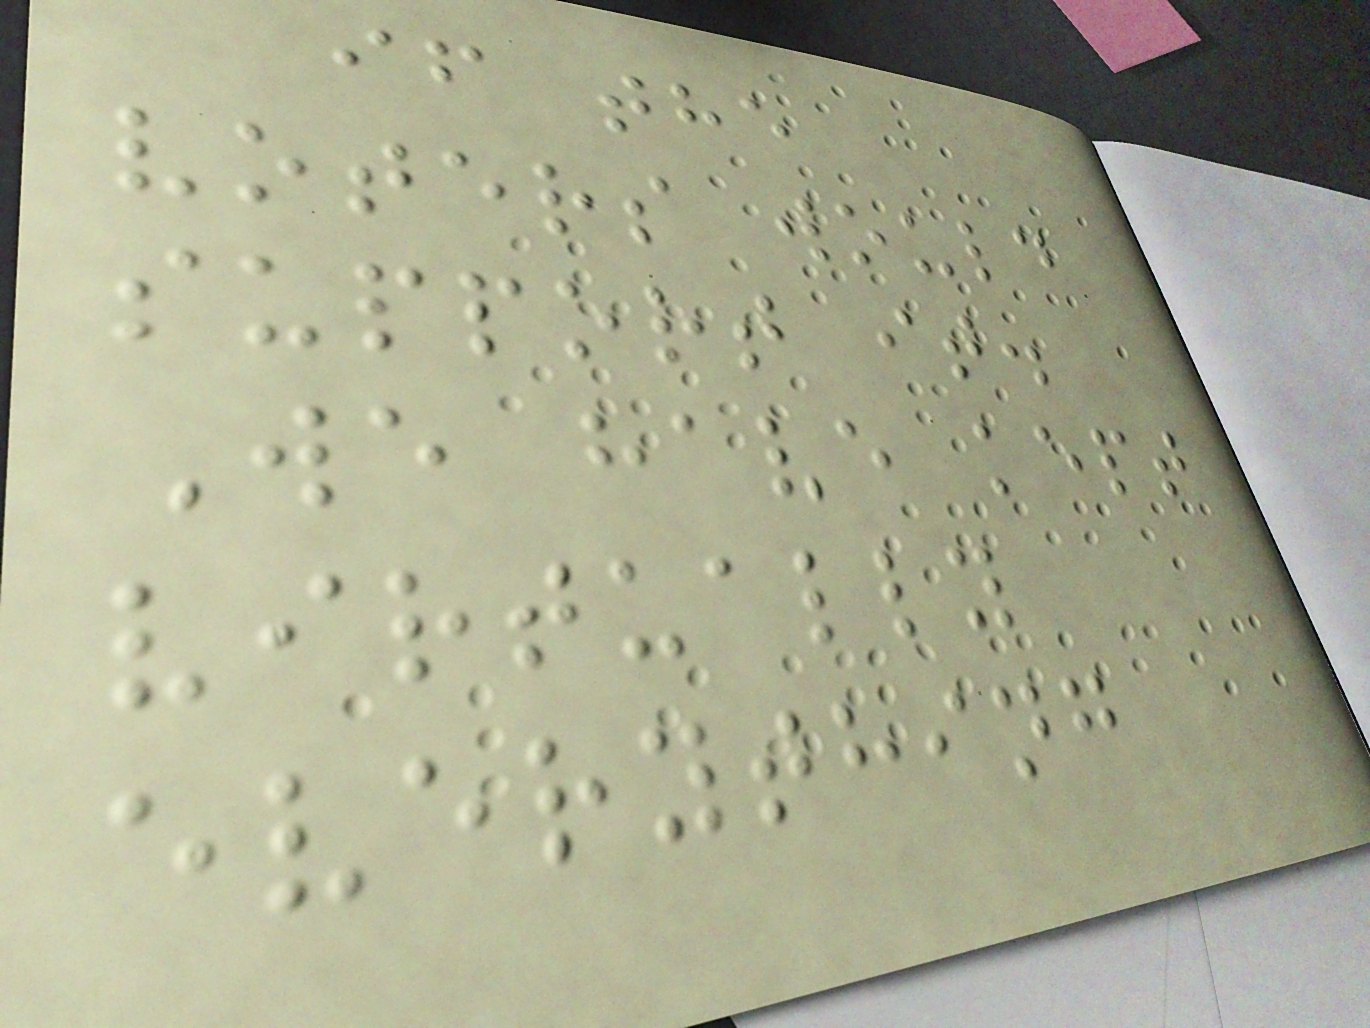if the
voters would
support it.
We have kept
virtually
everything
